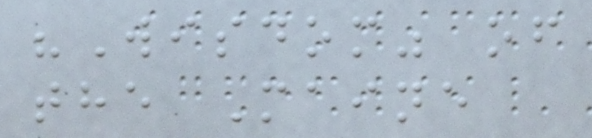"Wisdom" of
the Maine
